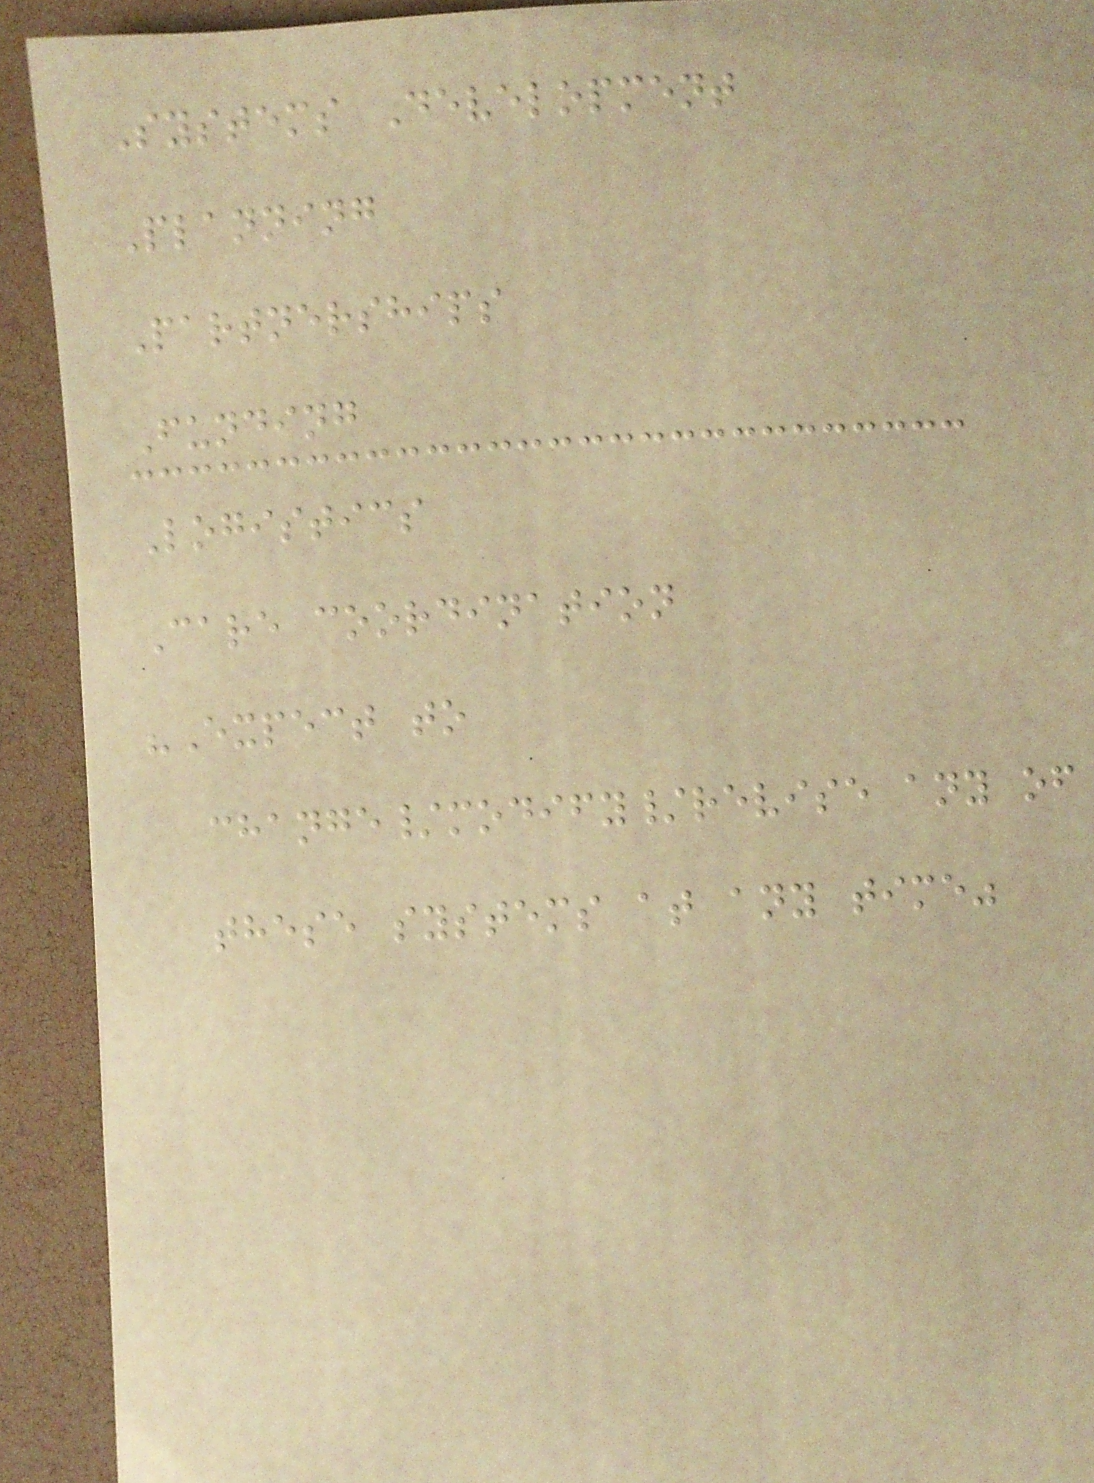Systems Development
Planning
Partnerships
Funding
Logistics
Care coordination
"Expect to
change/modify/revise any of
these systems at any time"
